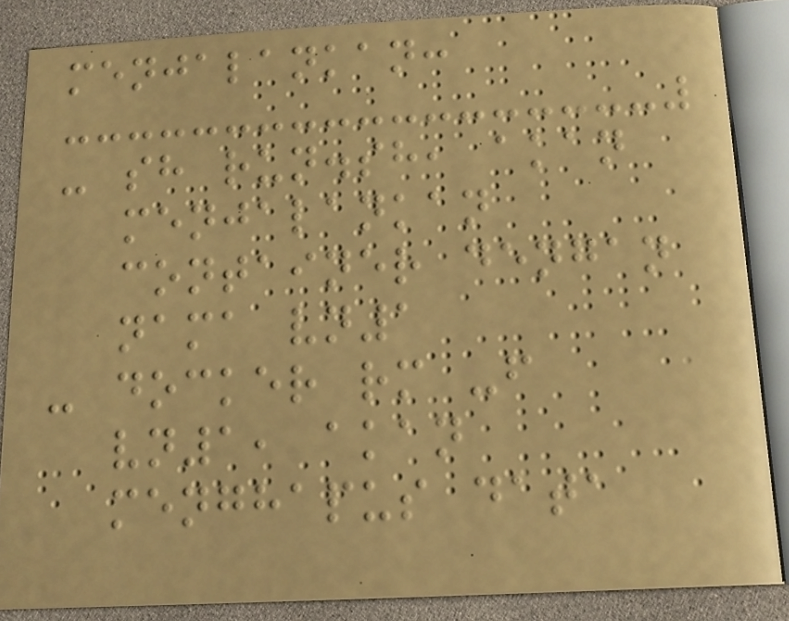menjalankan:
- sh run.sh, akan
menjalankan
container dengan
nama vn1
- docker rm -f
vn1, akan
menghapus data
